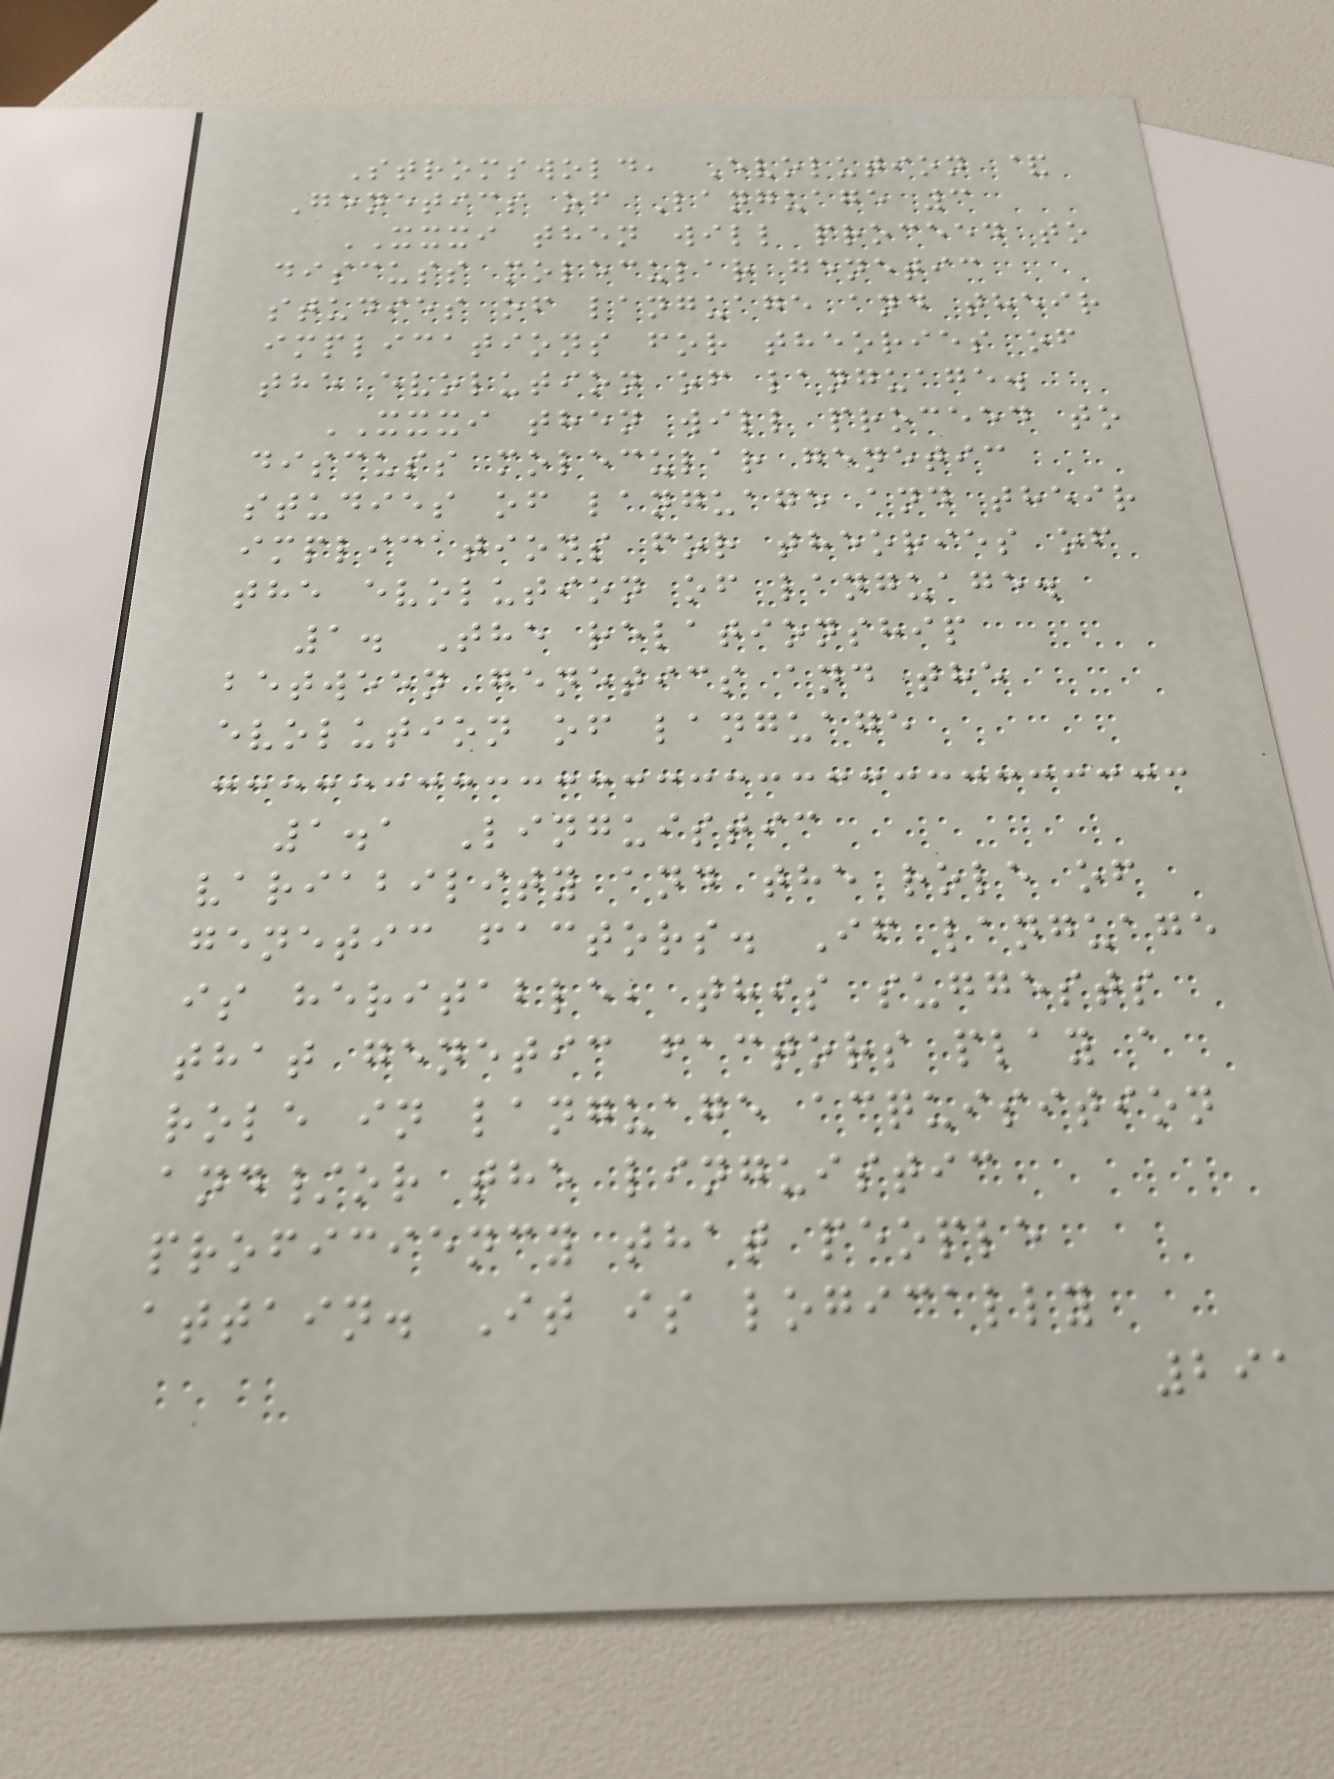Stromswold, Evolution &
Genetics of Language 3
XXXI then will proceed to
discuss molecular genetic
studies of language and their
implications for theories of
the evolution of language.
XXXI then will proceed to
discuss molecular genetic
studies of language and their
implications for theories of
the evolution of language.
1. The relationship
between genetics and the
evolution of language
1.1 Linguistic
variability and the role of
genetic factors. If language
is heritable, this suggests
that genetic factors play a
role in language acquisition
and/or the linguistic
proficiency that people
attain. It is logically
291
